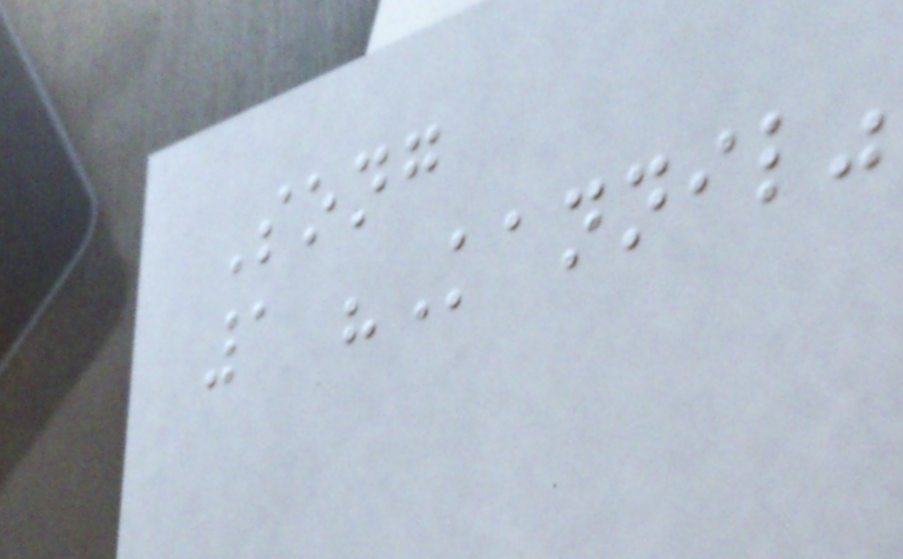Song
1 "Kannil"
